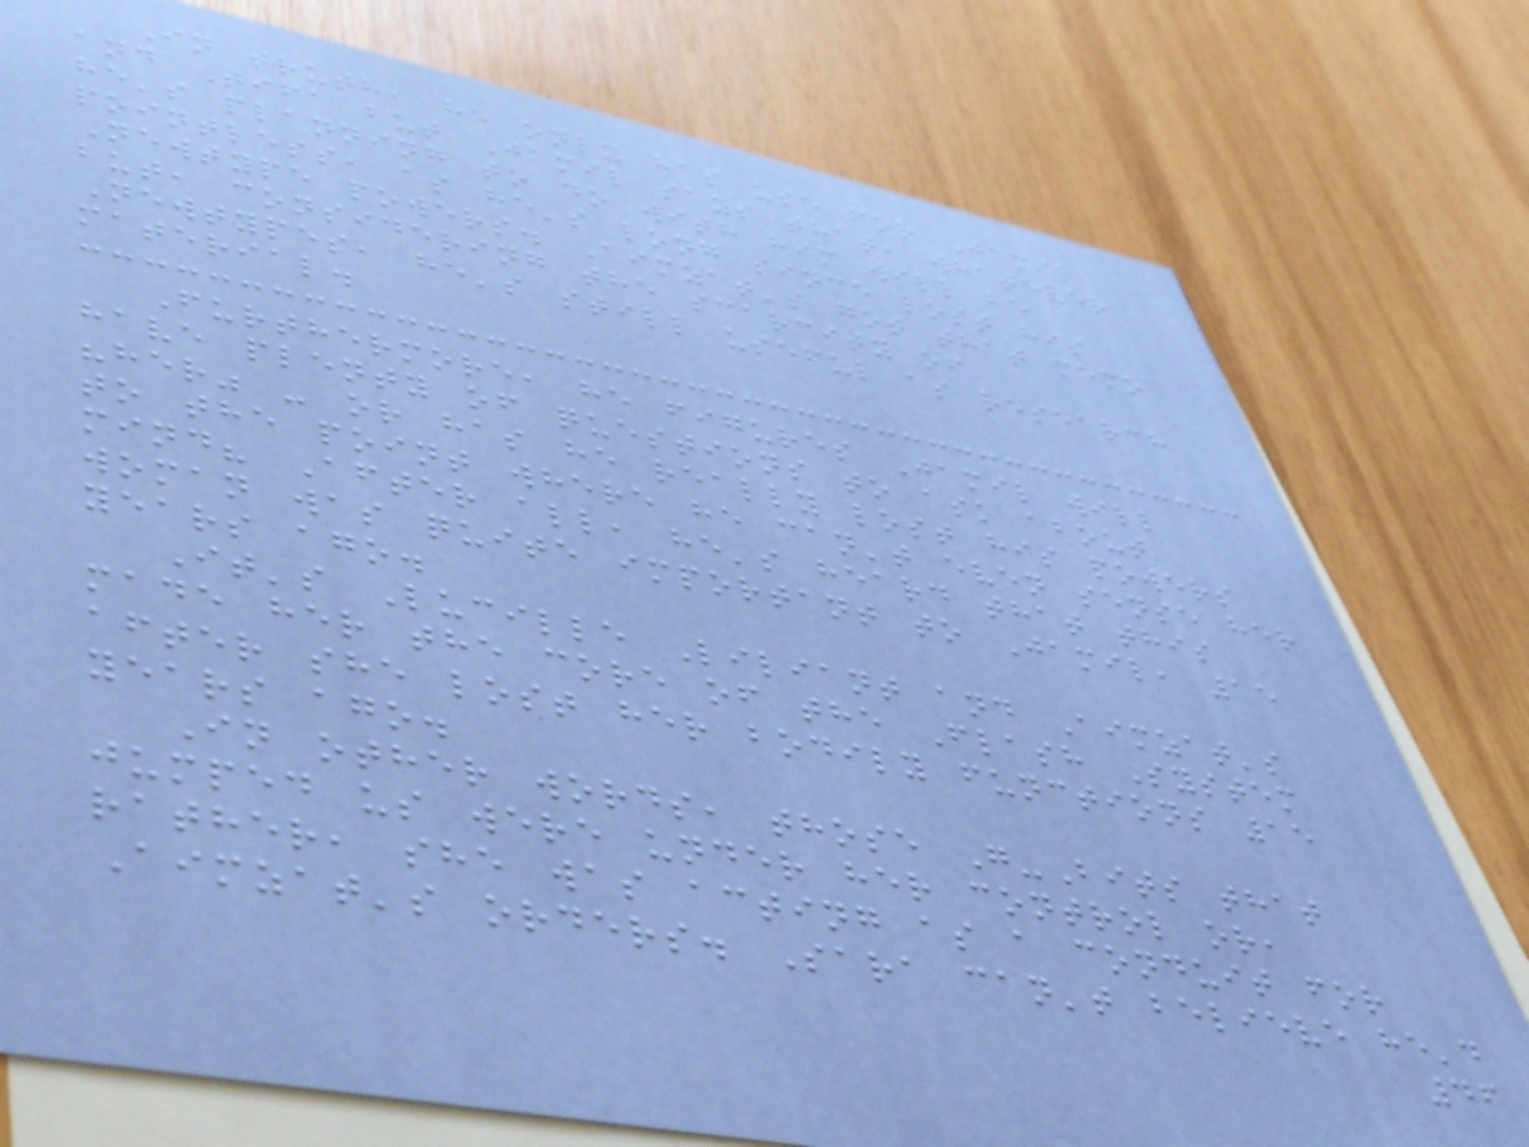In truth, he only has use for Jamil
and Tifa but Jamil says that, whatever
he's planning to do with him will be
pointless, as he's long since lost his
Newtype powers. Aimzat's got that memo
but, considering the scarcity of
Newtypes, he's still useful as research
material.
Furthermore, he figures Jamil will
have plenty of questions to ask about
"her" - or has he really lost his powers
to the point where he can't even sense her
mind? After all, he's heard that this
woman was quite important to Jamil, 15
years ago.
It's Lucille Liliant and Aimzat's
made her the core of the Flash System
after she lost her bodily functions 15
years ago.
In other words, those G-Bits that
jumped us were under her control or,
rather, she was acting as a conduit for
Aimzat's orders. Sara can't believe he'd
46
